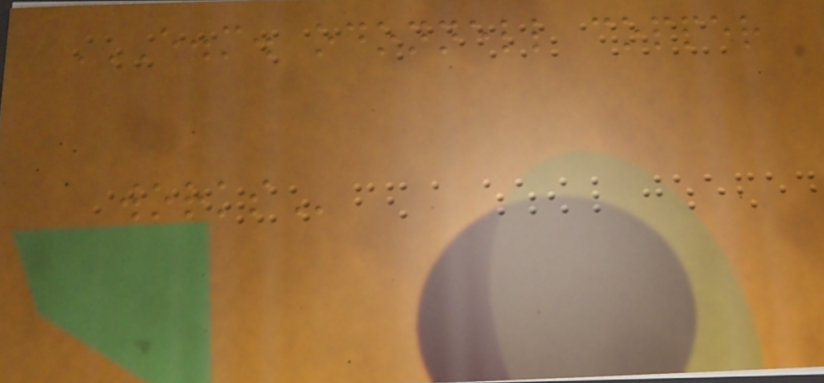E.M. ODONNELL COPPER
WORKS
